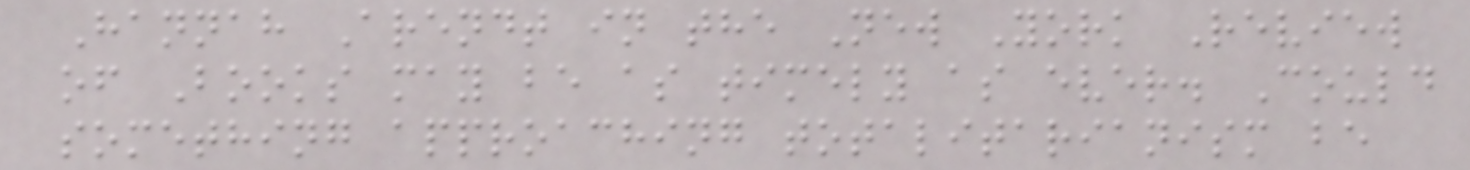Hannah Arendt in the New York Review
of Books may be as timely as ever. Could
something approaching totalitarianism be
